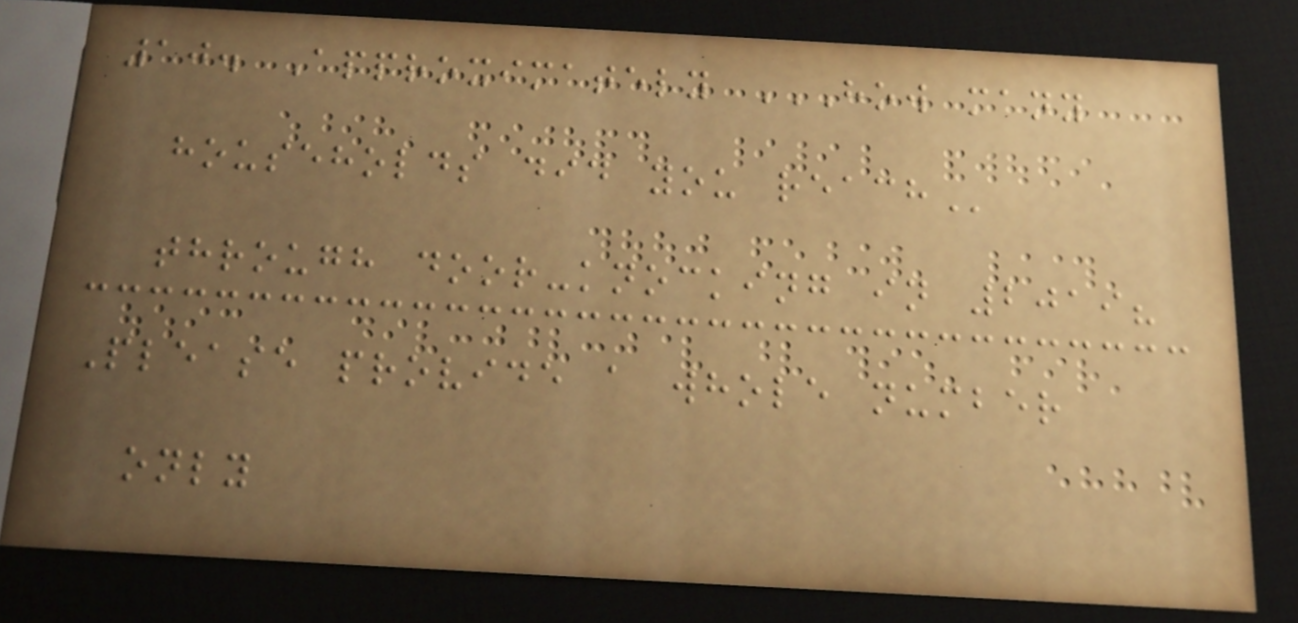10. Approximately HOW MANY
HOUSEHOLDS DID YOU REACH
through door-knocking in 2019?
Please provide a whole number
only
